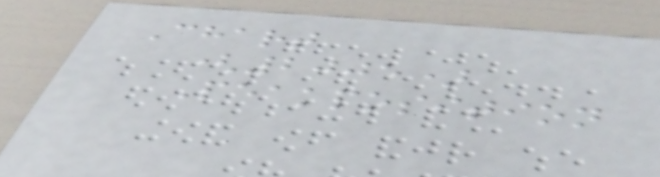Chart
(2005)
Peakposition
